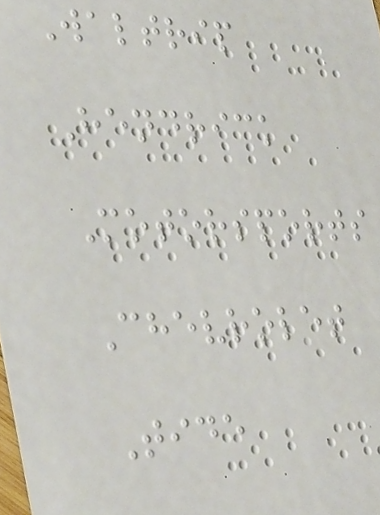Waltrip
Hendrick
Motorsports
Chevrolet
Tide
